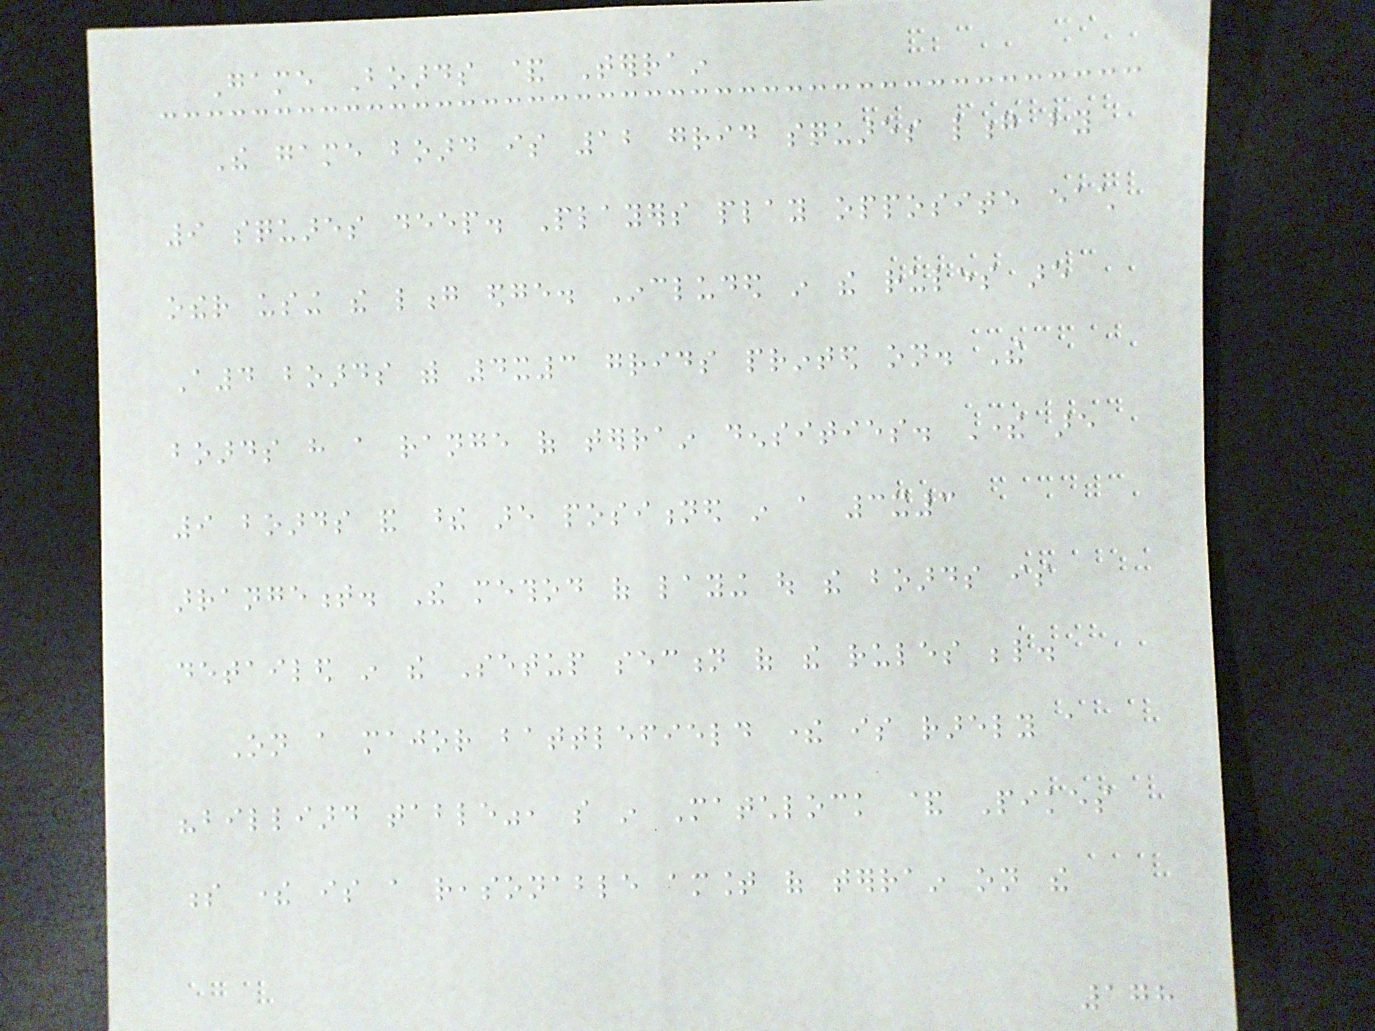Game Boards & Terrain
The game board is 12 grid squares long by
9 squares deep. Players play opposite each
other using the long edge. Included in the rules are
A4 boards with 4x3 grids printed on. The
boards have a range of terrain densities. There are
9 boards and these are positioned in a 3x3
arrangement. The method of laying out the boards is
detailed in the Setup section of the rules below.
On a major battlefield there is rarely a
"billiard table", so in Matchlock & Pikes
s there is a reasonable amount of terrain on the
178
